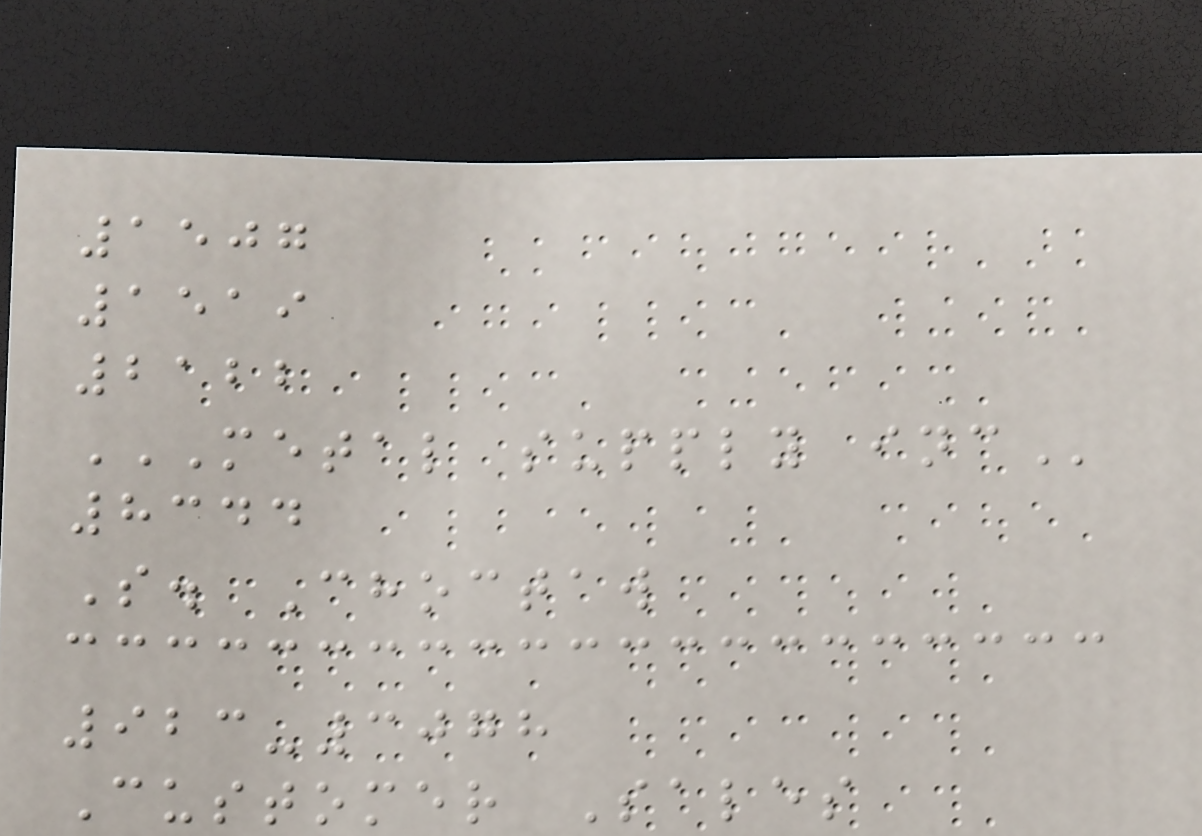1507
1519
2122
METAL SUPPLY INC
8344
S. Choctaw
923-3078
Customer Sales
